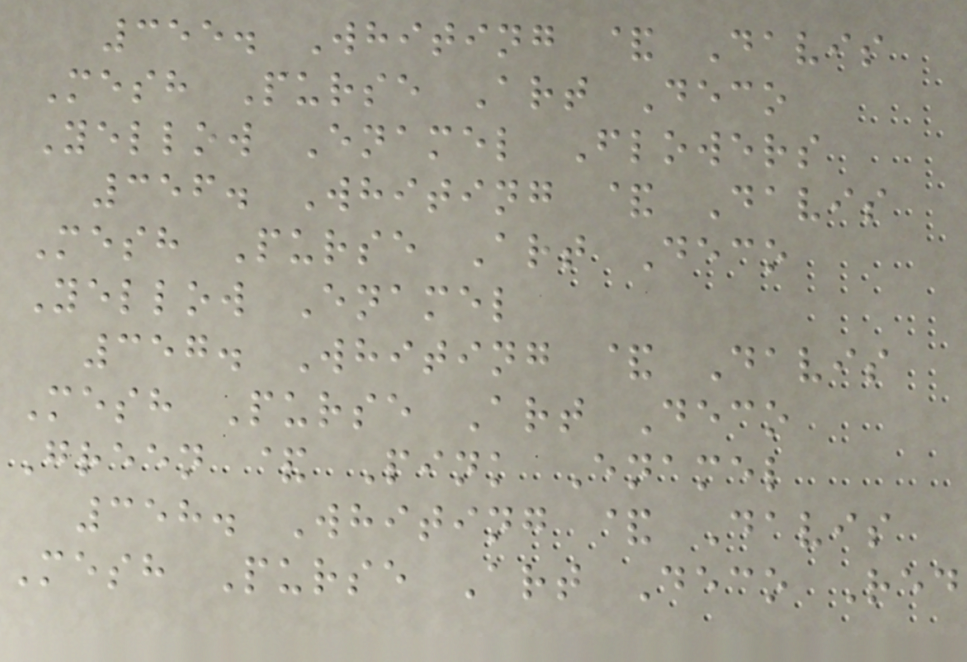355. Whiting & Davis
Mesh Purse Art Deco
Yellow Enamel Flowers
356. Whiting & Davis
Mesh Purse Art Deco
Yellow Enamel
357. Whiting & Davis
Mesh Purse Art Deco
Green & Pink Enamel
358. Whiting & Davis
Mesh Purse Art Deco Red
